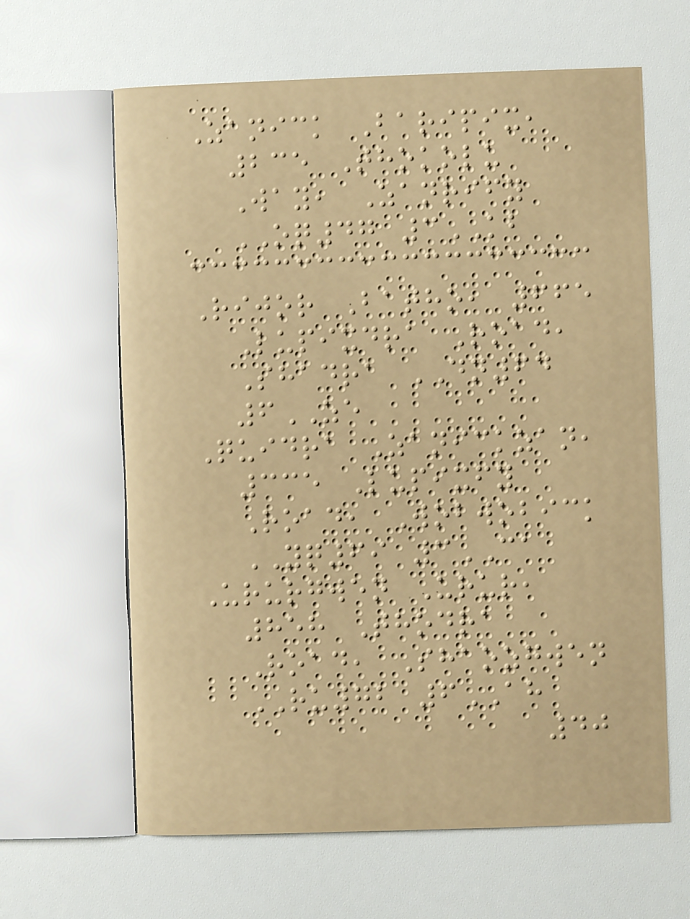Zanick Baripix,
235 Thokolu
Way, Zanrify
OQ47 3KB
Rijor Batho, 665
Lupixdra Road,
Shadra DN64
6ZE
Quidra Zanickzan,
335 Lupixfy
Road, Wobwobick
YQ69 3CA
Ururgwen Urur,
858 Thodra
Road, Shaozgwen
RU72 6AH
40
